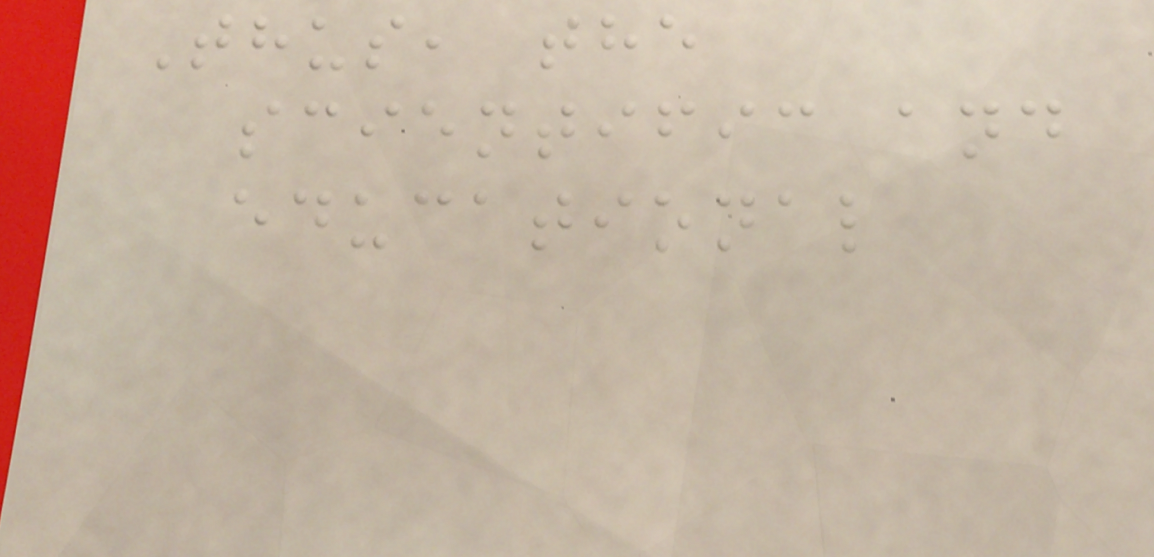Thus, the
scientific and
educational
